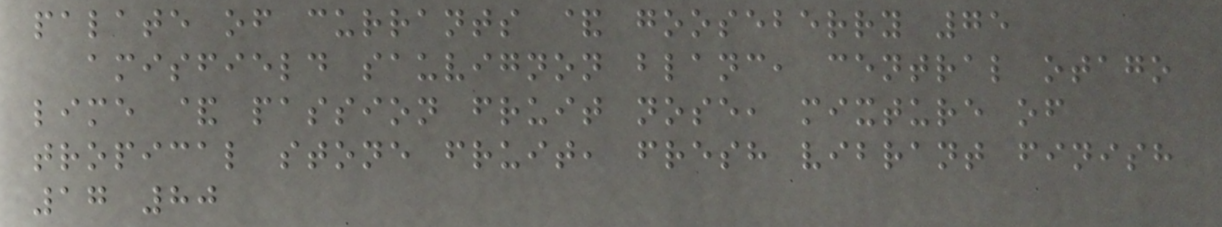palate of currants & gooseberry 75
amisfield sauvignon blanc, central otago
lime & passion fruit nose, mixture of
tropical stone fruit, fresh vibrant finish
17 80
